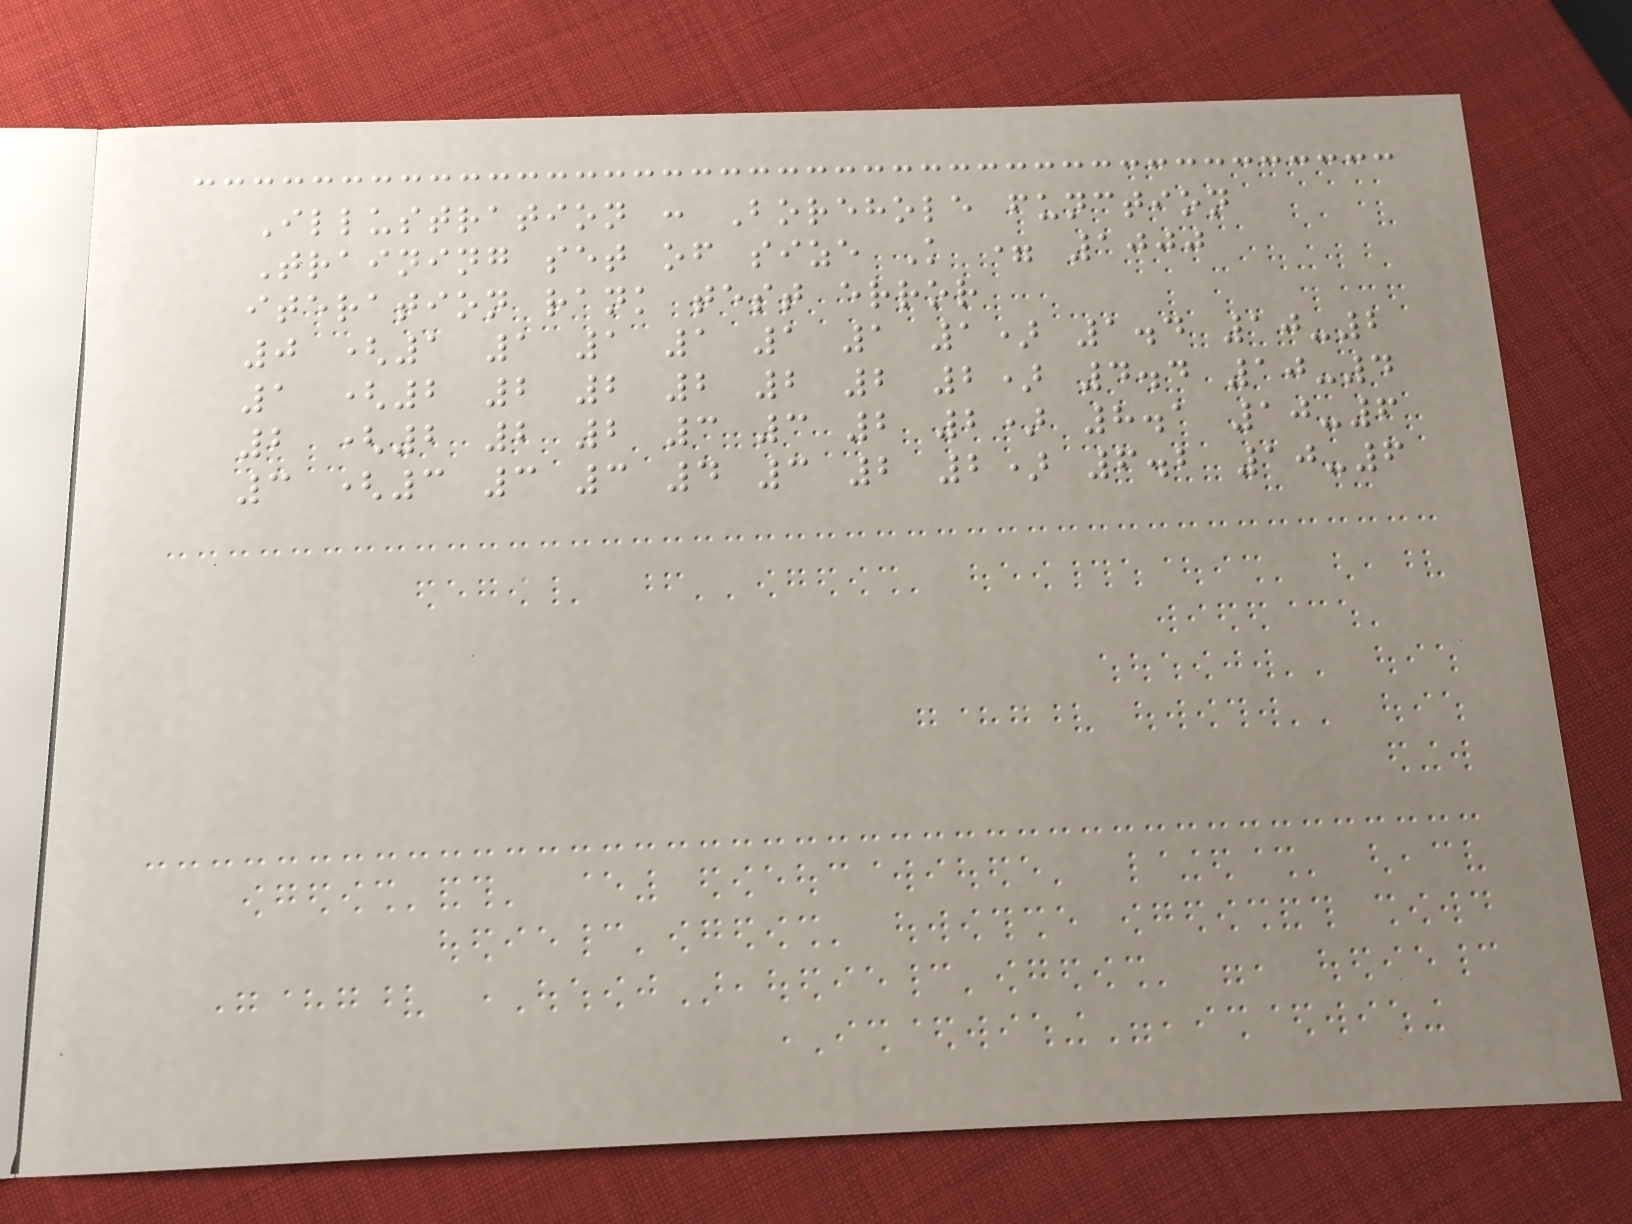Illustration : Borehole function
Training set of size K = 1000
iteration rank test error
0 (1 1 1 1 1 1 1) 1.4 10-2
1 (2 2 2 2 2 2 2) 4.4 10-4
2 (2 2 2 3 3 2 2) 8.1 10-6
3 (3 3 3 4 3 2 2) 6.2 10-6
